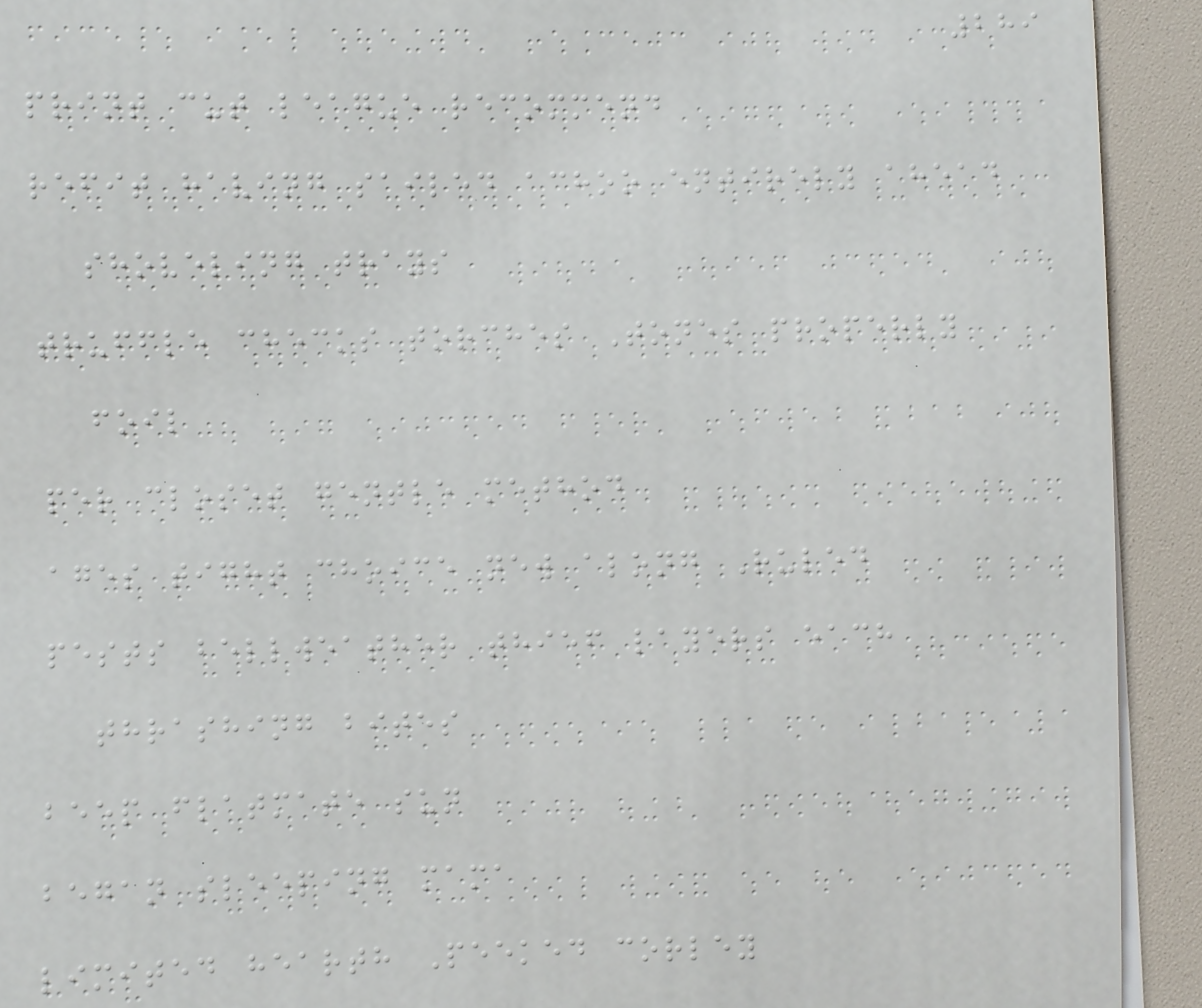289
print cut league recommend
refit having sailed achoo entirely ahead
shoveling trays
truffle checks torches Tones properly
foil
per closet gentle method
ages tight choice new along Ruled
pests bellweather thief layers each
thrashing bites
beep flatmate sun
began sleeping mama
limited hearth Peeked corley
